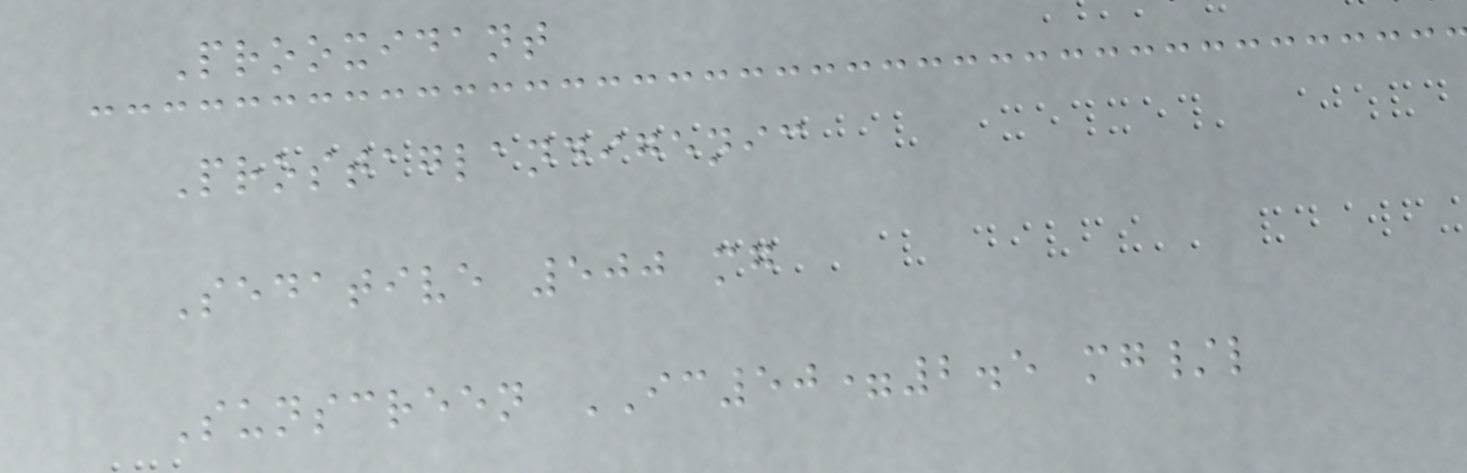Prooxidant
Prostaglandigenic
Sedative 500 mg
Sunscreen IC50=2.5 mg/l
